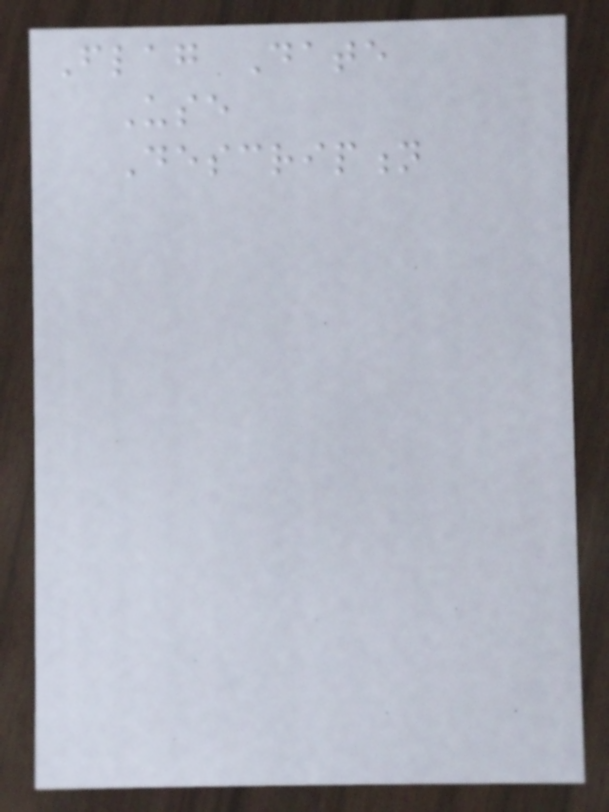Flag Date
Use
Description
